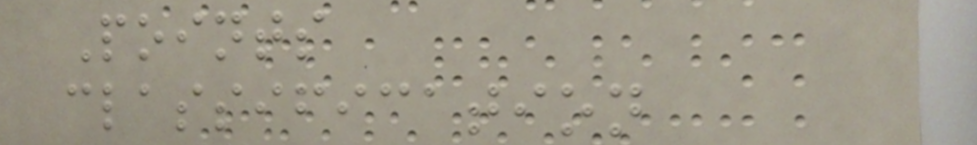Points
classification
